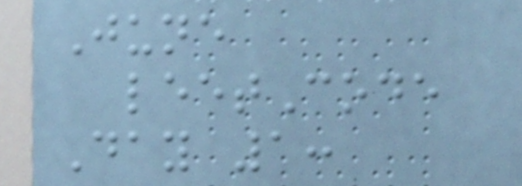June
leetCode
Day 1:
